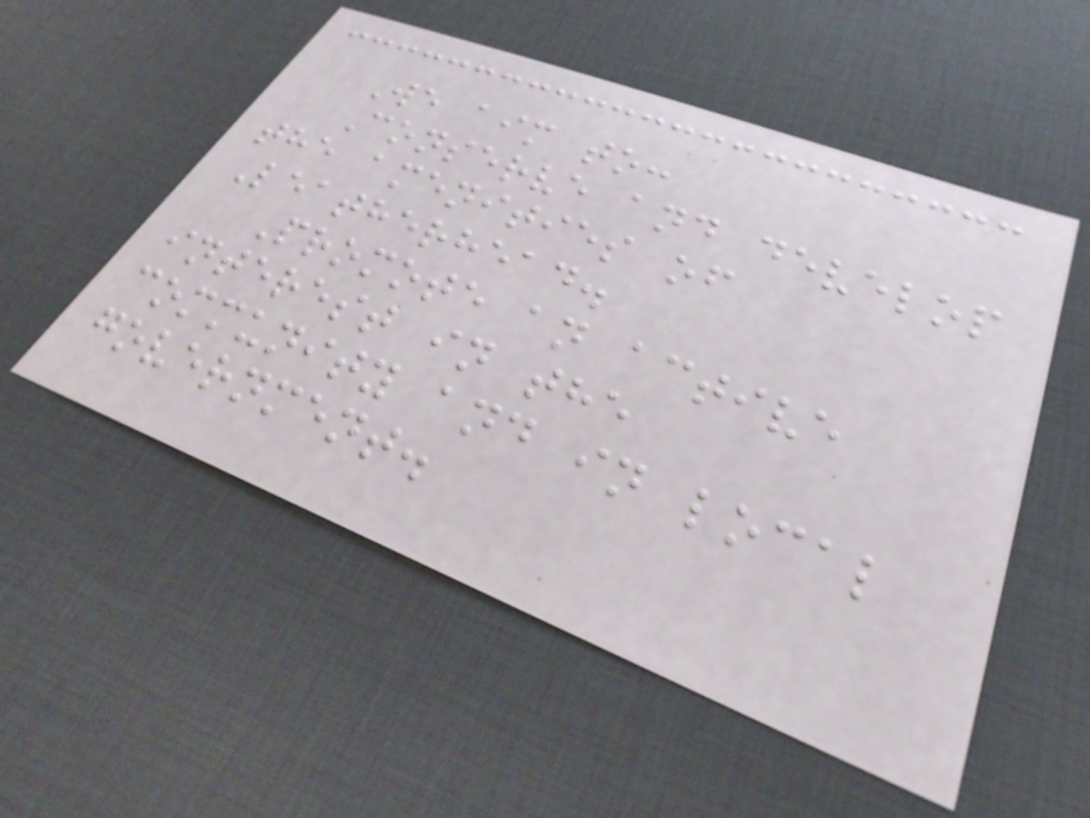We aim to:
Conserve and develop
the amenities of
Leatherhead.
Promote an active
interest in the
community and in local
government.
